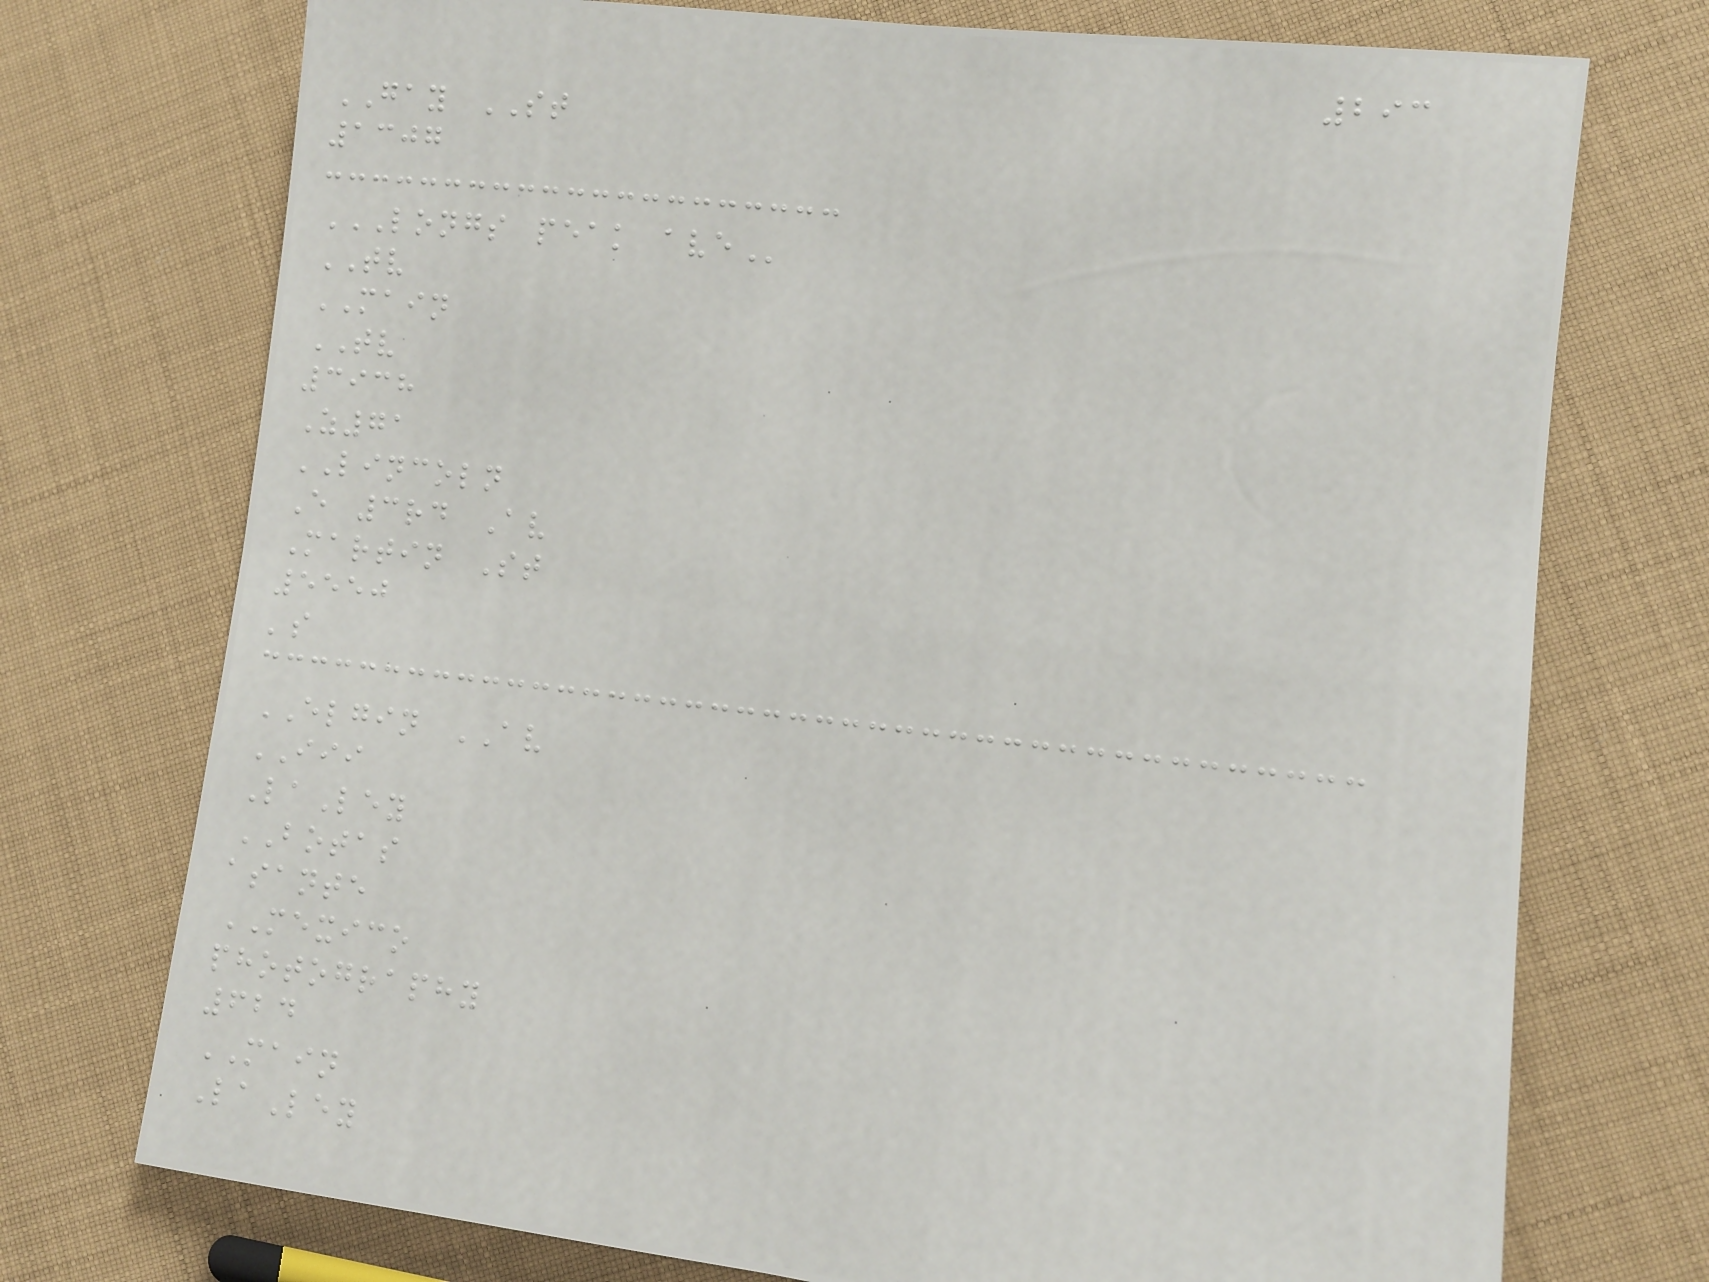293
GAY ST
1307
LONGS PEAK AVE
TV
MAIN
TV
3938
Z71
LINCOLN
E 3rd Av
Martin St
5550
's
ELGIN AV
III
LaLey
BOTAS
asante
MEXICO
photography
624
MAIN
LaLey
